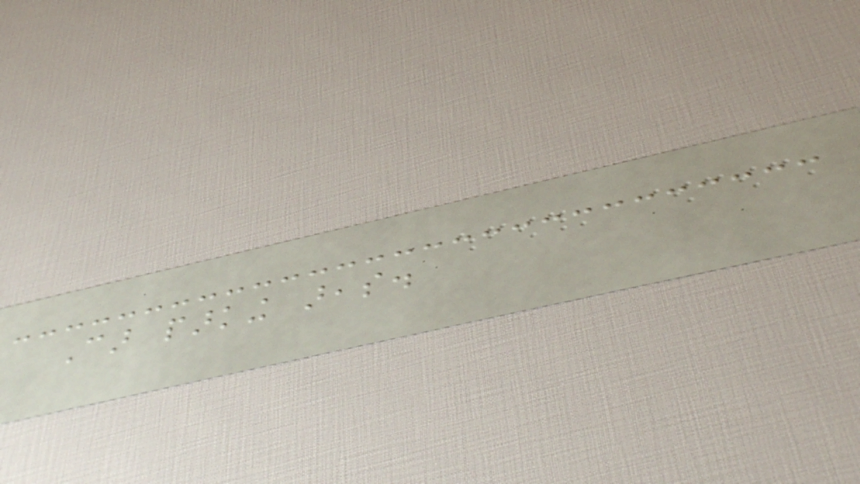Car parking areas.
